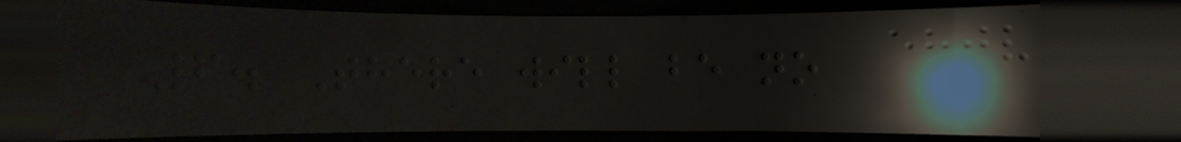6. There will be no
